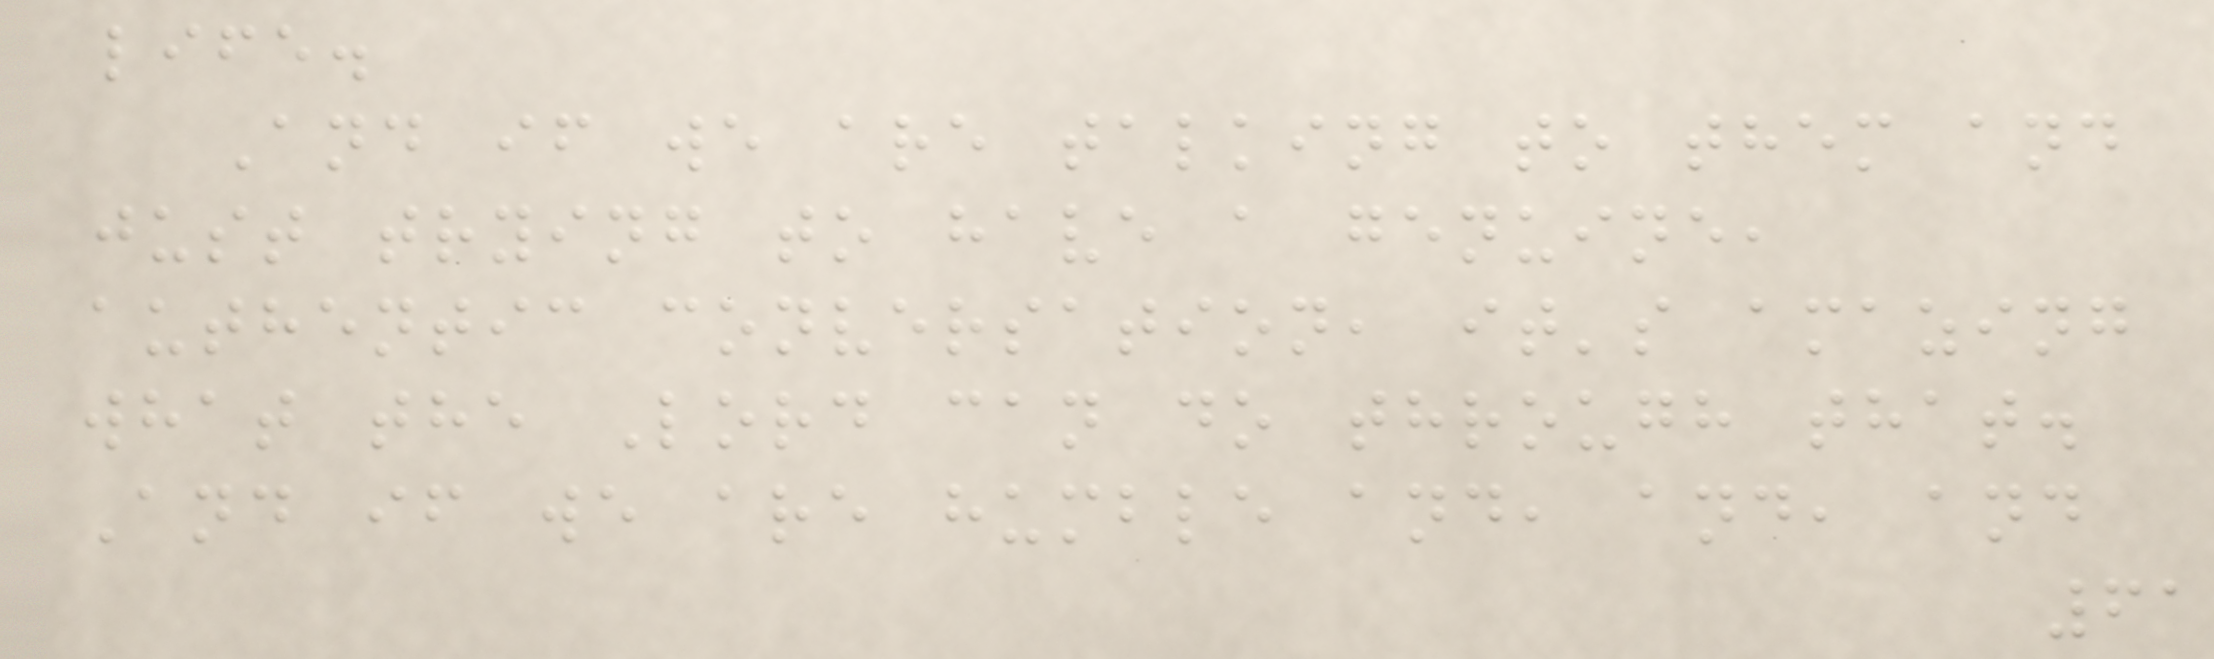life.
And if we are talking to them and
just trying to have a genuine,
authentic conversation, it's amazing
what the Lord can do through that.
And if we are humble and, and, and
61
